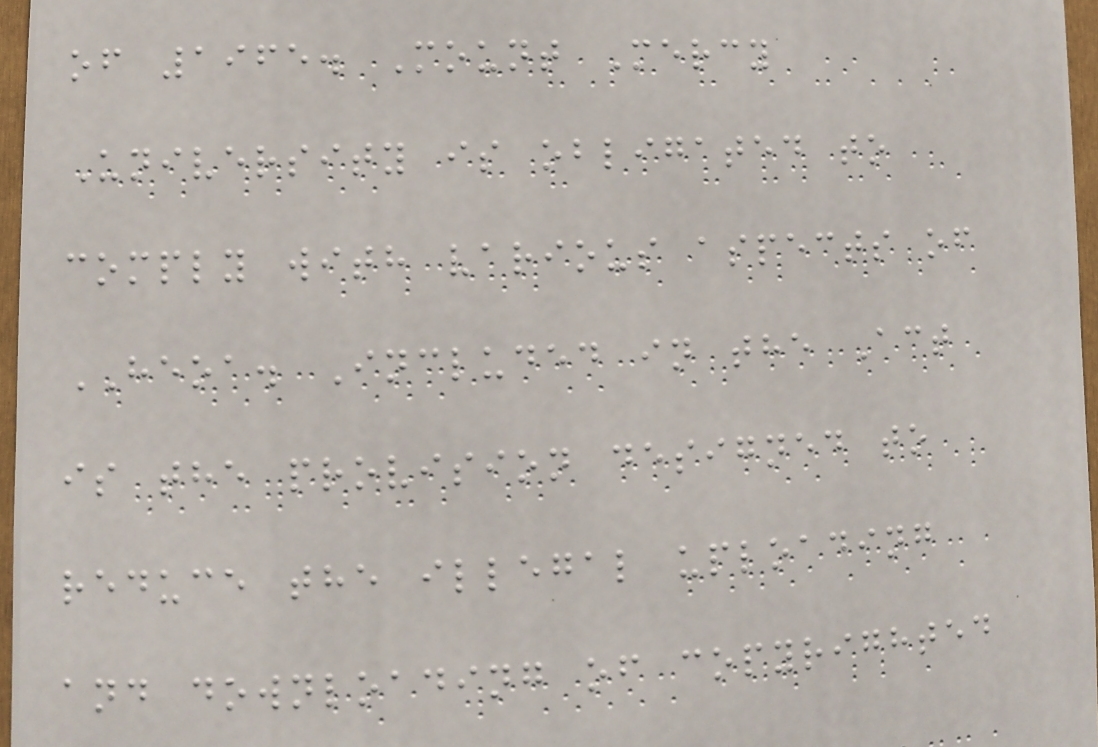of 1965. Mount Mercy
University is obligated to
comply with various aspects of
HEOA. Included in the Act
is the provision designed to
reduce the illegal uploading
and downloading of copyrighted
